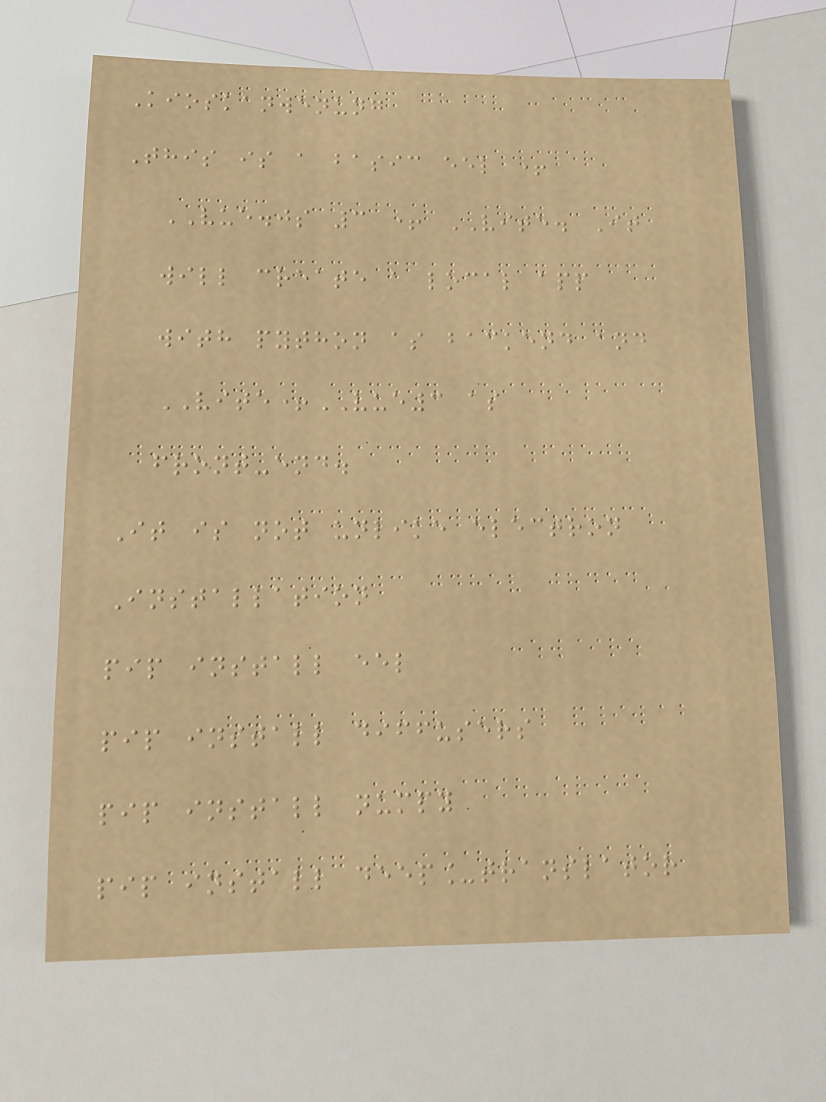Kioskanwenung
This is a basic eel +
VUE.js 3 + VITE. It
will create a local app
with python as backend and
VITE+VUE3 as
front-end.
It is not unlike electron
Installation
pip install eel
pip install diffusers
pip install numpy
pip install deep_translator
